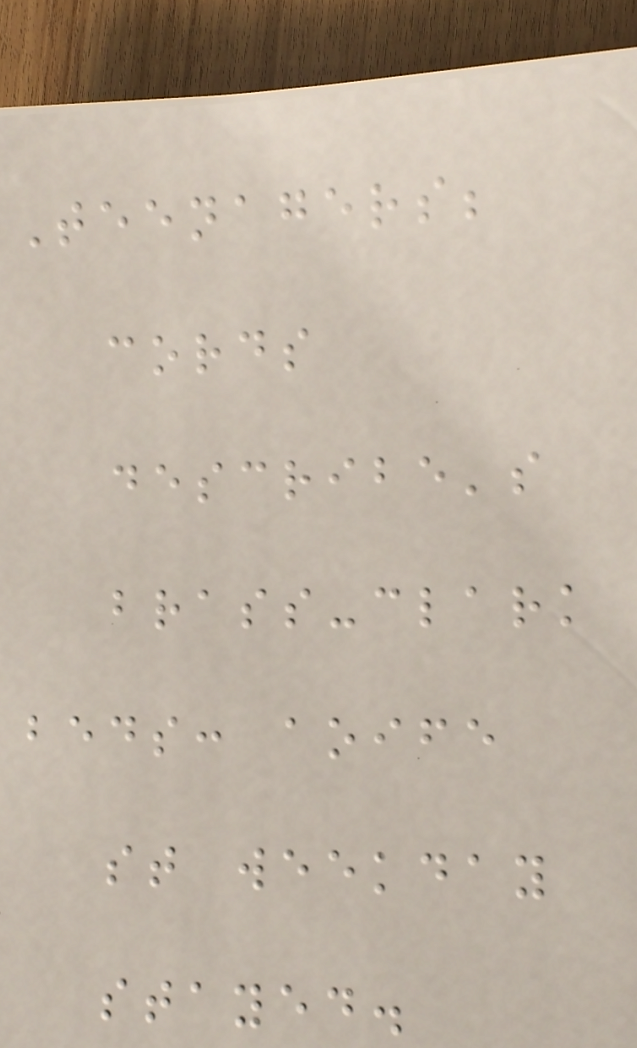Teenagers;
cords
describe's
brass-clark
beds: aoife
st weekday
stayed.
